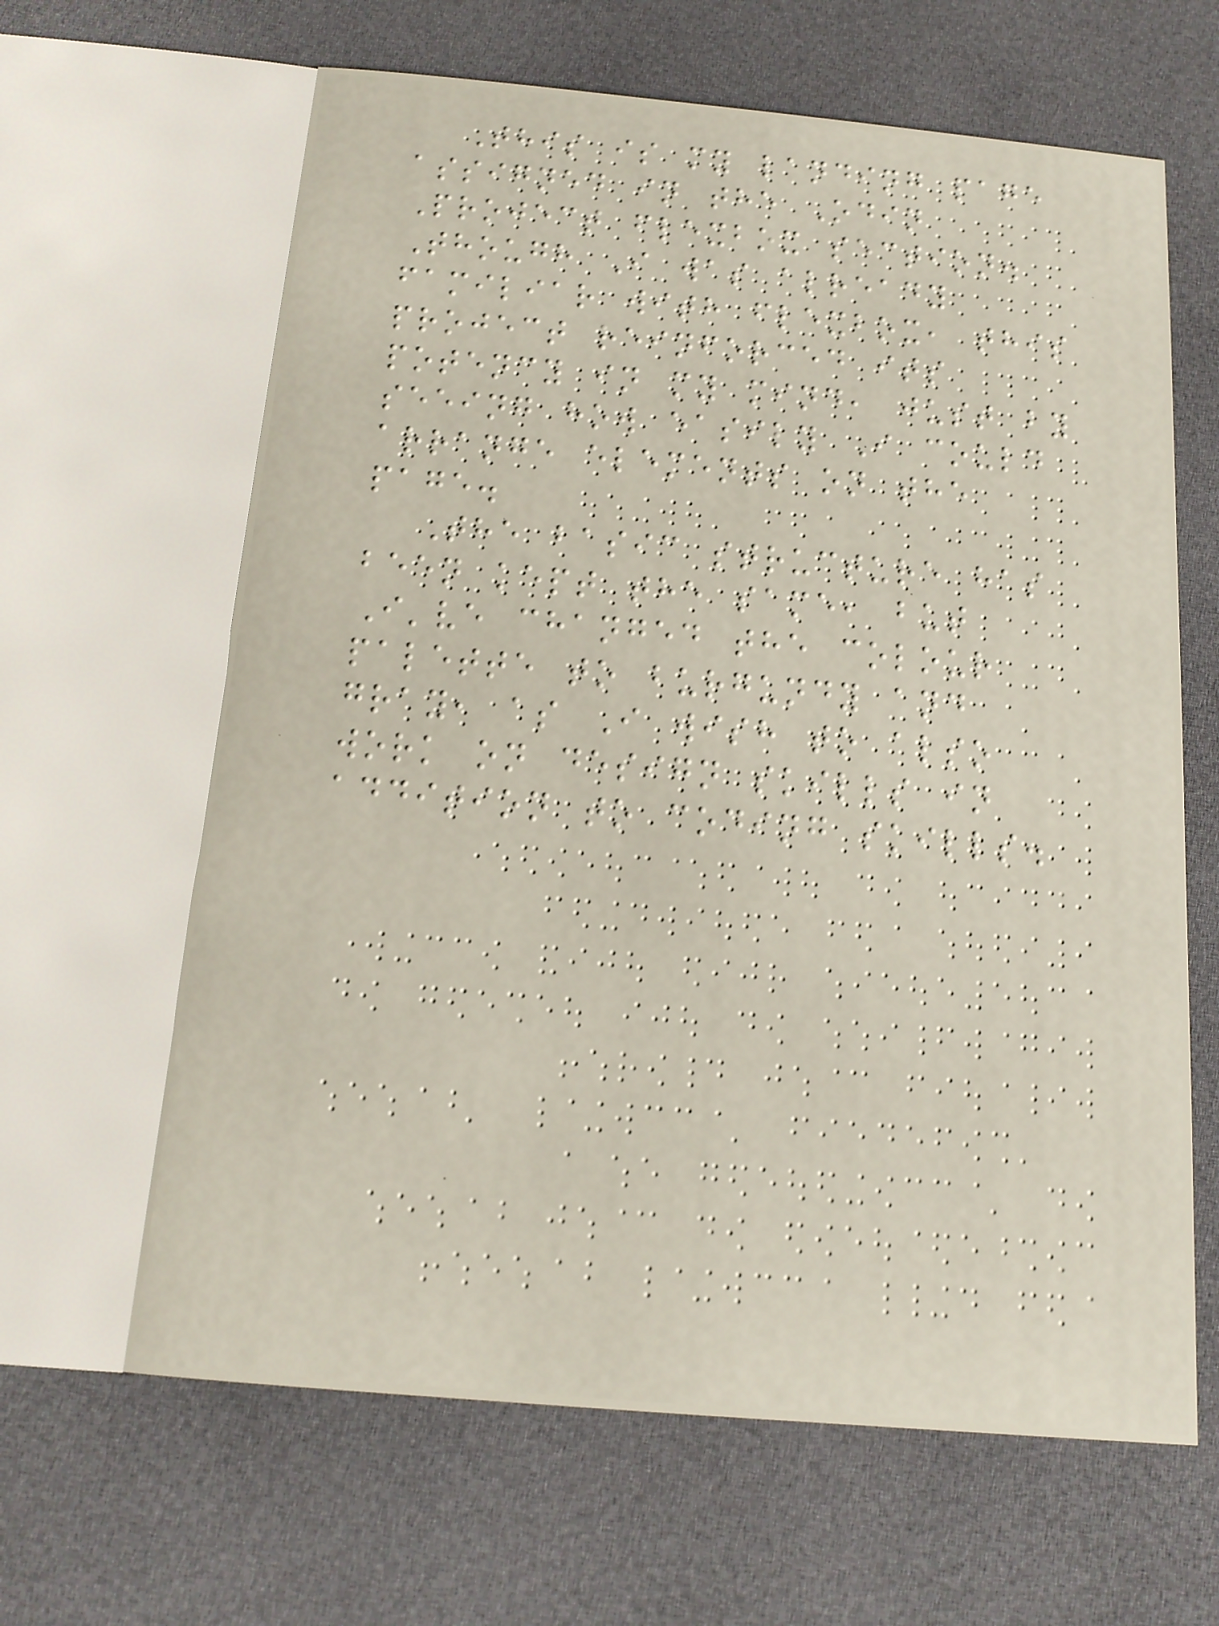This is my landing page
assigned in the Odin
Project flexbox section.
Though I was already
familiar with flexbox, this
project reinforced its
potency in my mind, just by
seeing how easily I could
arrange elements on the
page.
The basic structure has
been kept the same, but
I've changed the colour
palette to burgundy and
gray, as I wish to also
work on design skills in
addition to coding skills.
